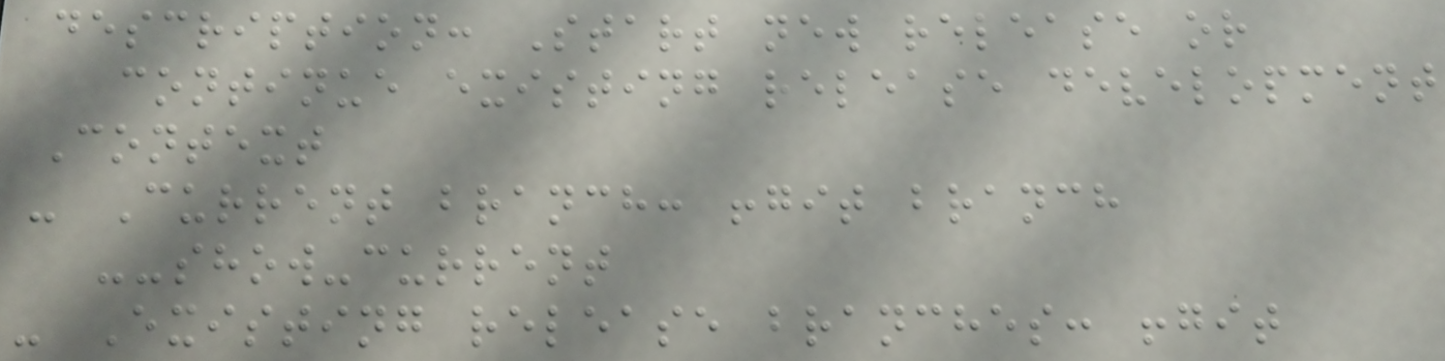description: Start new release or
continue existing release development
Context
- Current branch: !git branch
--show-current
- Existing release branches: !git
